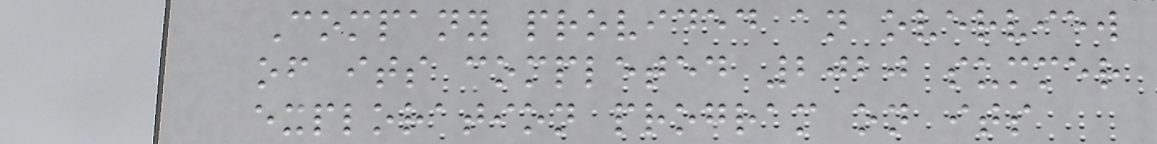Company provided an overview
of its completed 2020 summer
exploration program on its
